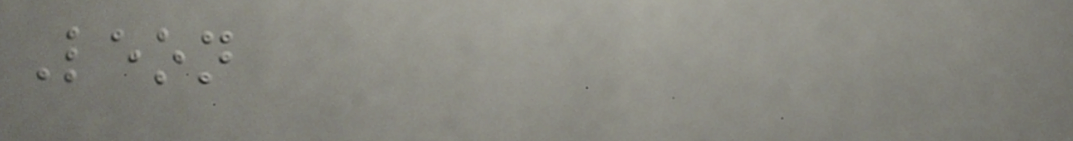Leon
